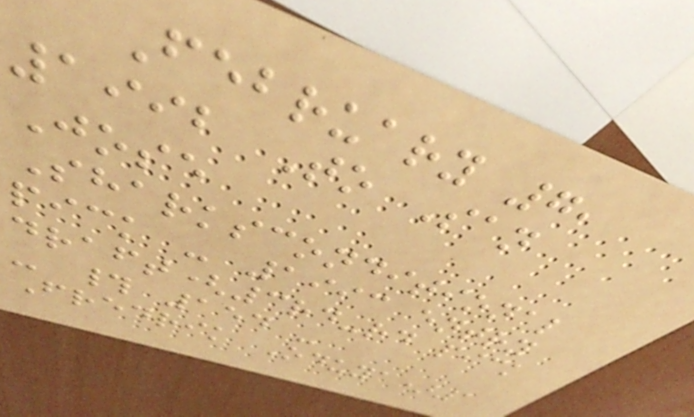February 7,
1992 To San
Jose
Sharksconditional
pick - 1993 entry
draft(3rd-rd pick
- # 154 -
Fredrik Oduya)1
